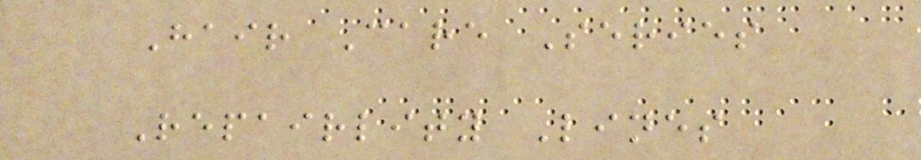Hair Care Series
Repairlity Lines
